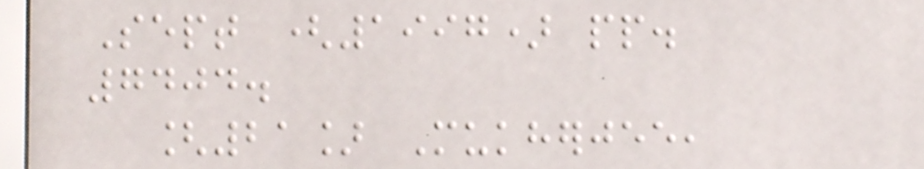Sept (1997) pp.
7404.
[21] Mukherjee,
